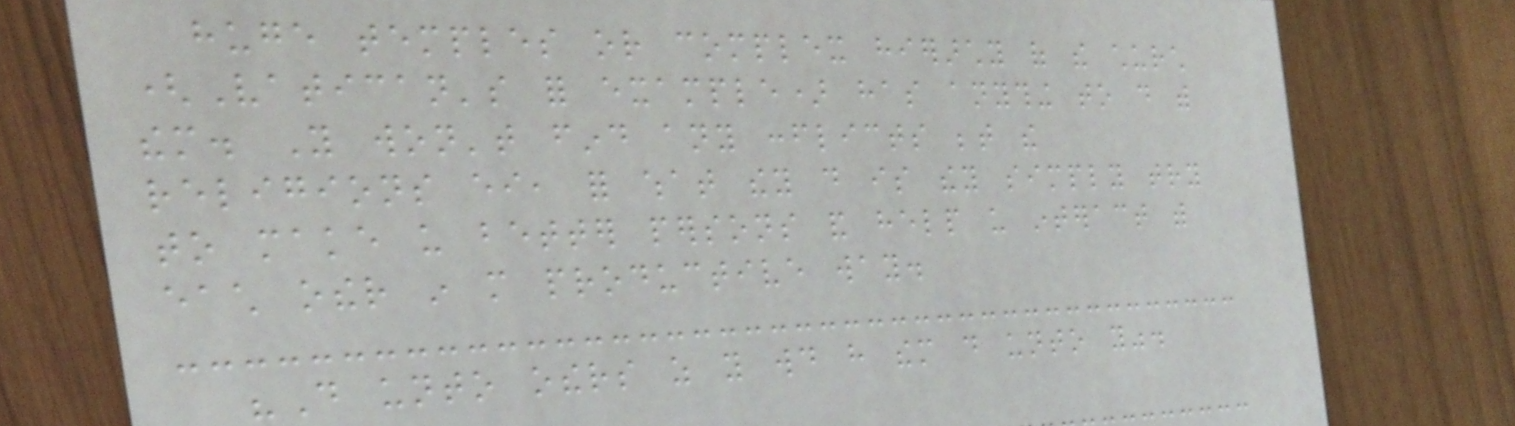huge temples or complex hierarchy of the church
(Vatican's for example) has anything to do with
them. You won't find any conflicts between the
religions either, for what they do is they simply try
to make us better persons and help us interact with
each other in more productive way.
"Do unto others as you would have them do unto you".
